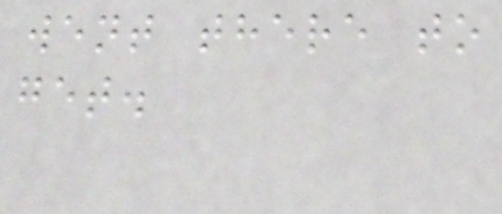went there to
get.
